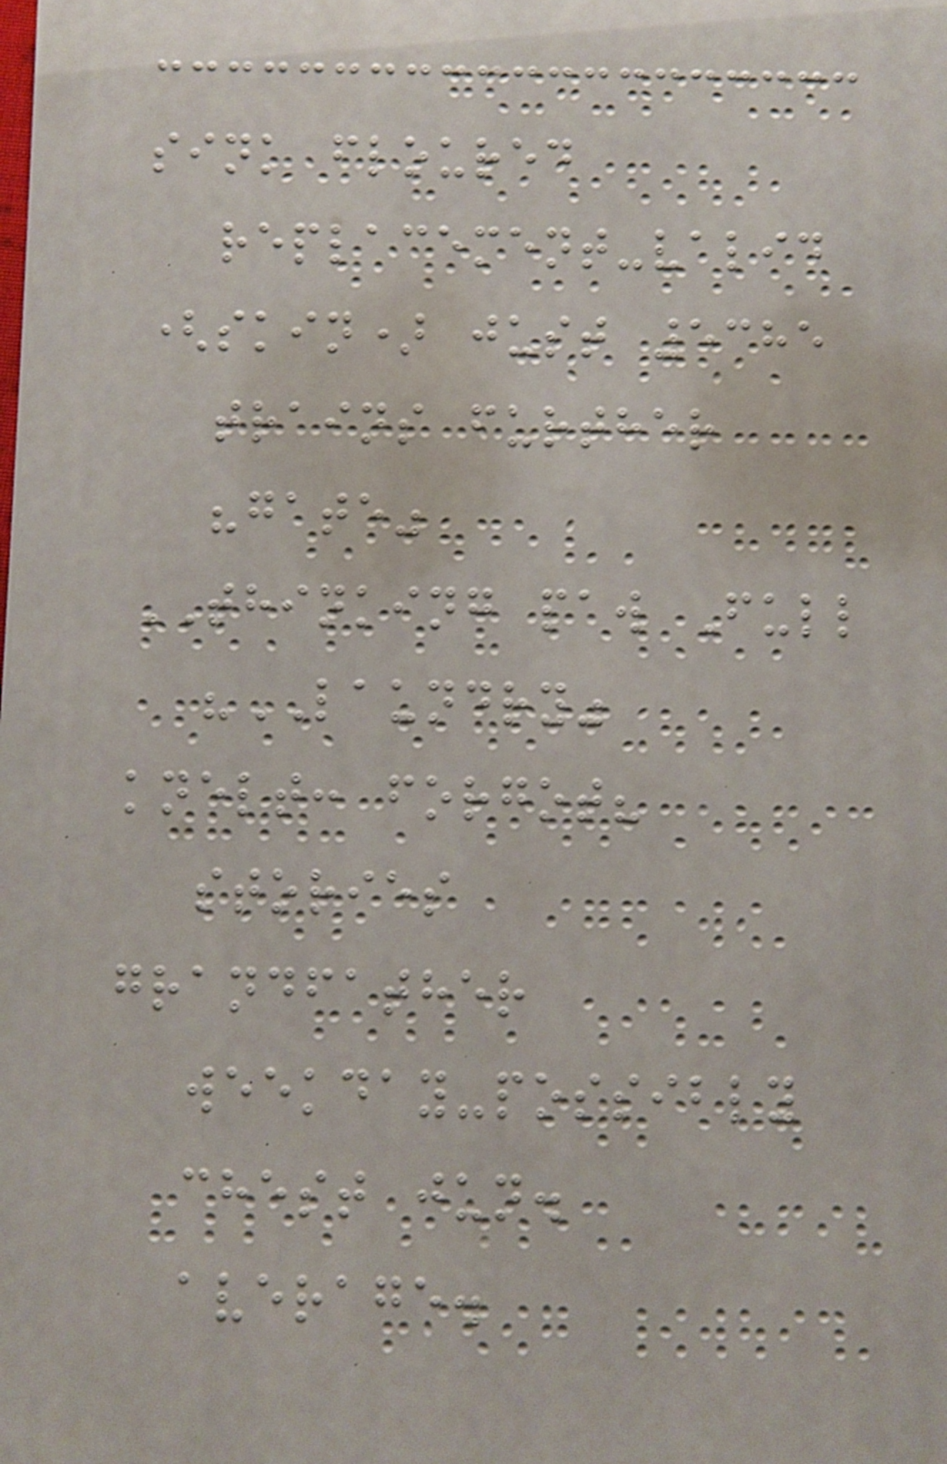sink floured
replacement-valid
(skin) just 5385
trains further
"gate"
THINKING paw Full
"LAUNDRY"
knelt: forgot?
stories
grandfather
weekday-possibly
chest jun.
average.
